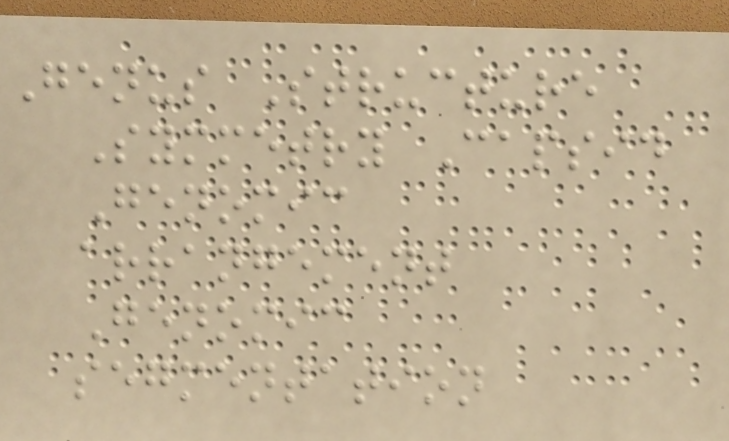Genus Structure
Symmetry Capsid
Genomic
arrangement
Genomic
segmentation
